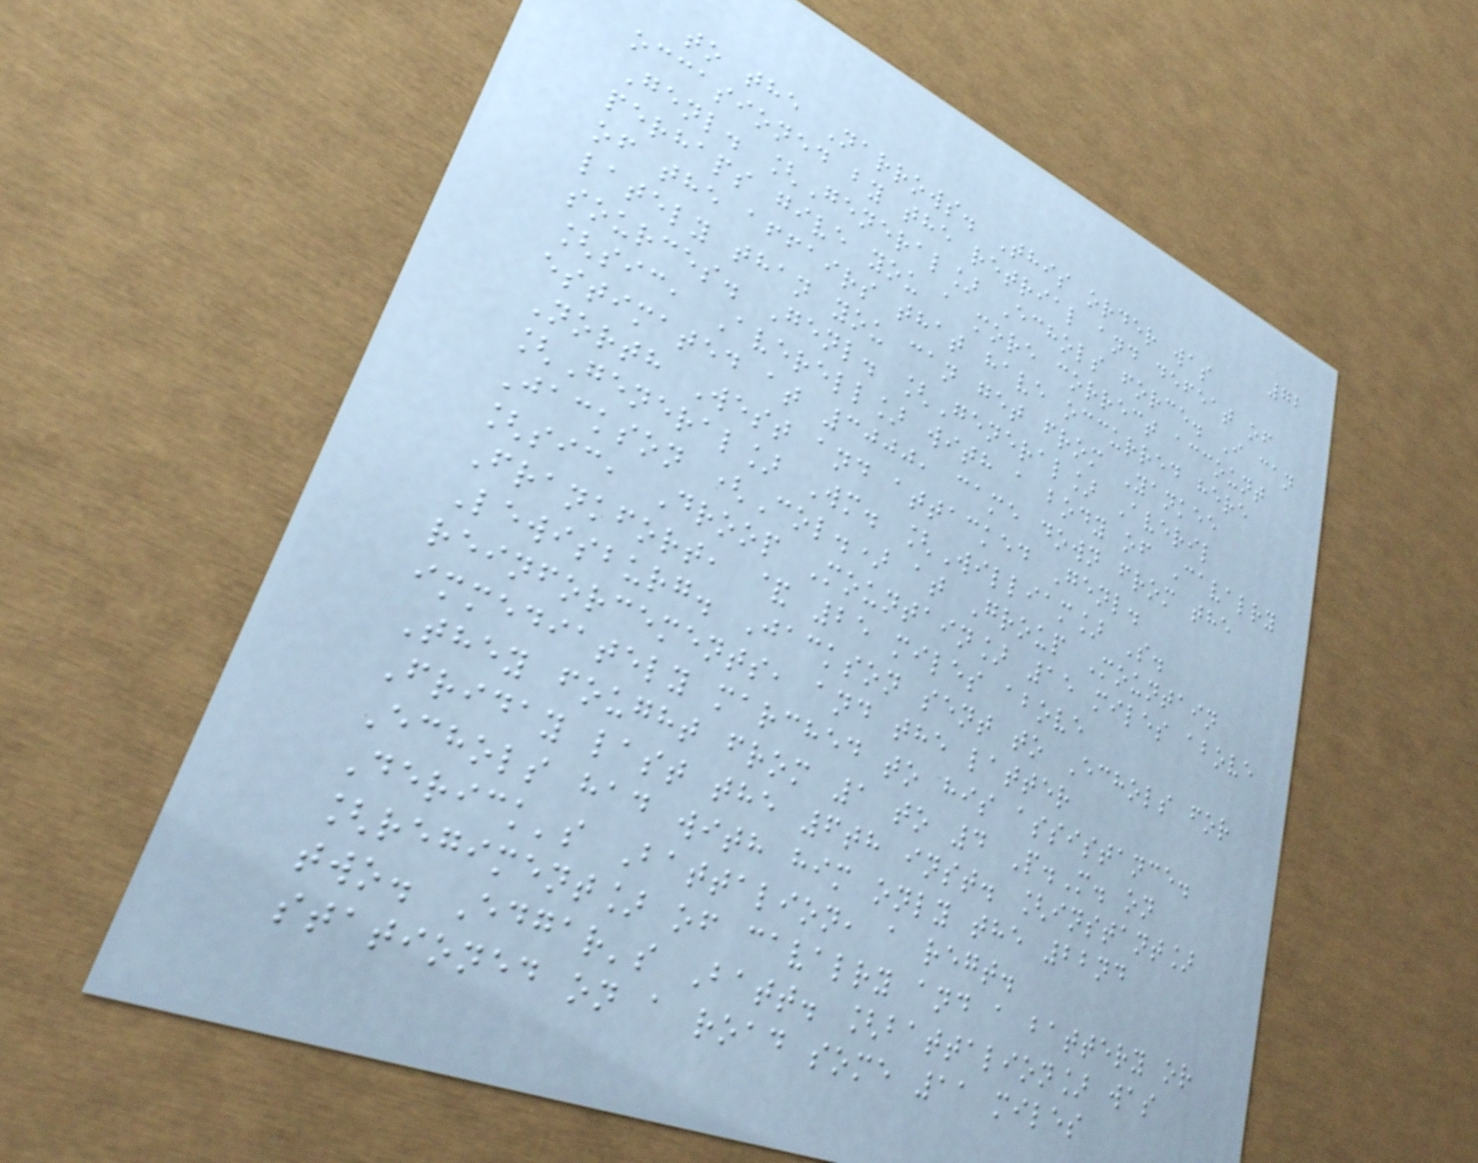72
to the Narrows. This order was
occasioned by the retrial and defeat of
Genl. [General] Echols force. I can
perhaps give you a more correct account
of the affairs that have occurred here
lately than you can get from Yankee
sources. Genl. [General] Averil
[sic, Averell] with a body of Cavalry
estimated at 3000, came down from the
North West and attacked Genl.
[General] Wm. [William] S.
Jackson (Col.) at Group Mountain
[sic, Droop Mountain] 15 miles above
Frankfort, & 25 miles above
Lewisburg. Jackson sent to Echols for
reinforcements, and the latter
immediately marched to his assistance.
They fought from 1 to 4 P.M. on
Friday last the 6th inst. [instant]
Echols had with him only the 22nd
Derick's Battalion, a regt.
[regiment] of cavalry and a battery or
two. Edgar's Batt. [battalion] was
stationed on a road some 11 miles
